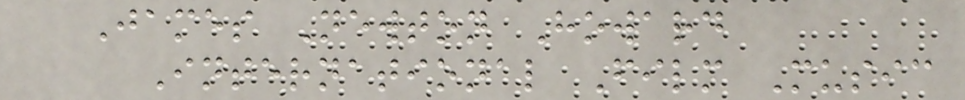James Newton Howard
International Film Music
